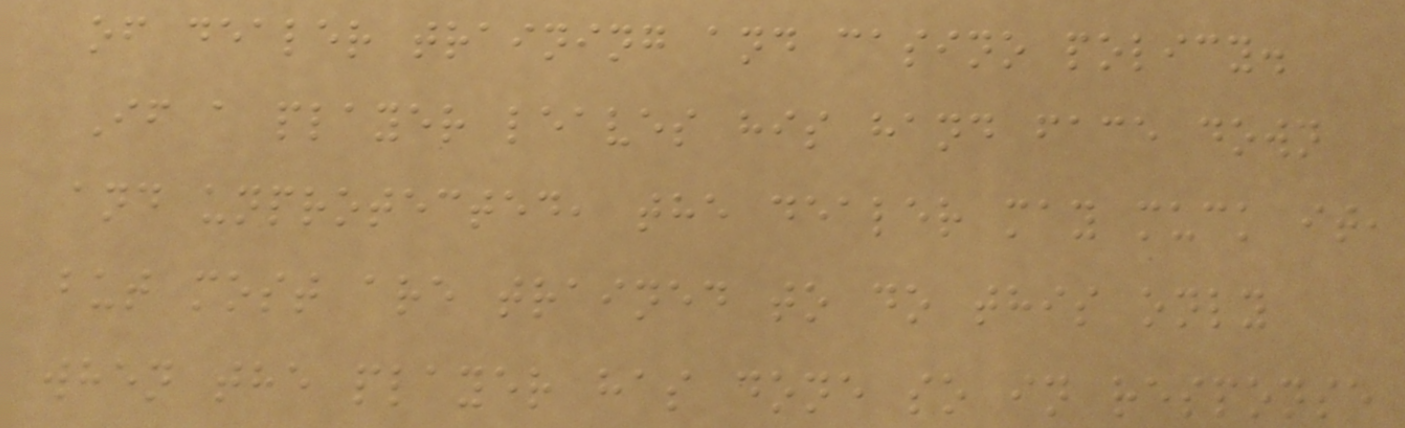of dealer training and casino policy.
If a player leaves his hand face down
and unprotected, the dealer may muck it,
but most are trained to do this only
when the player has done so in response
